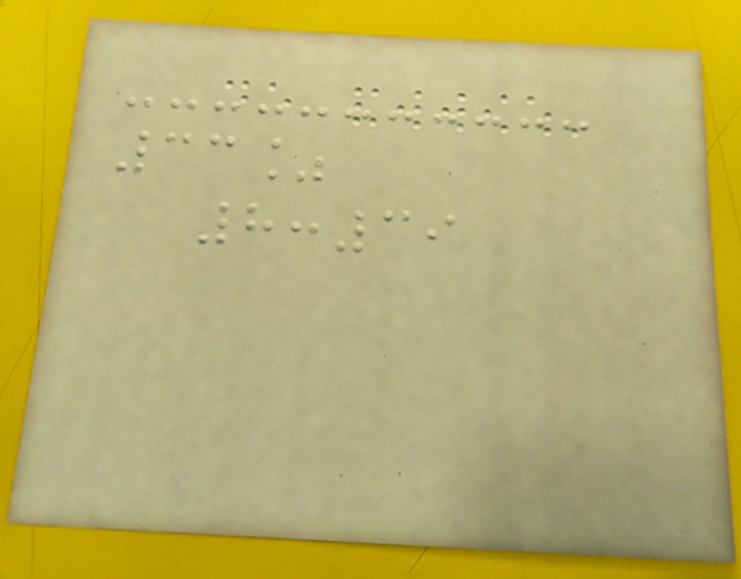33%
8:39
